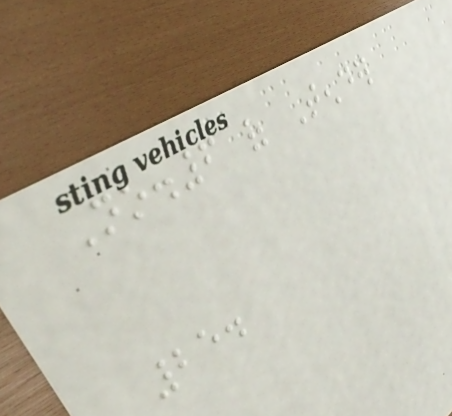No.6 of Tender
25.
